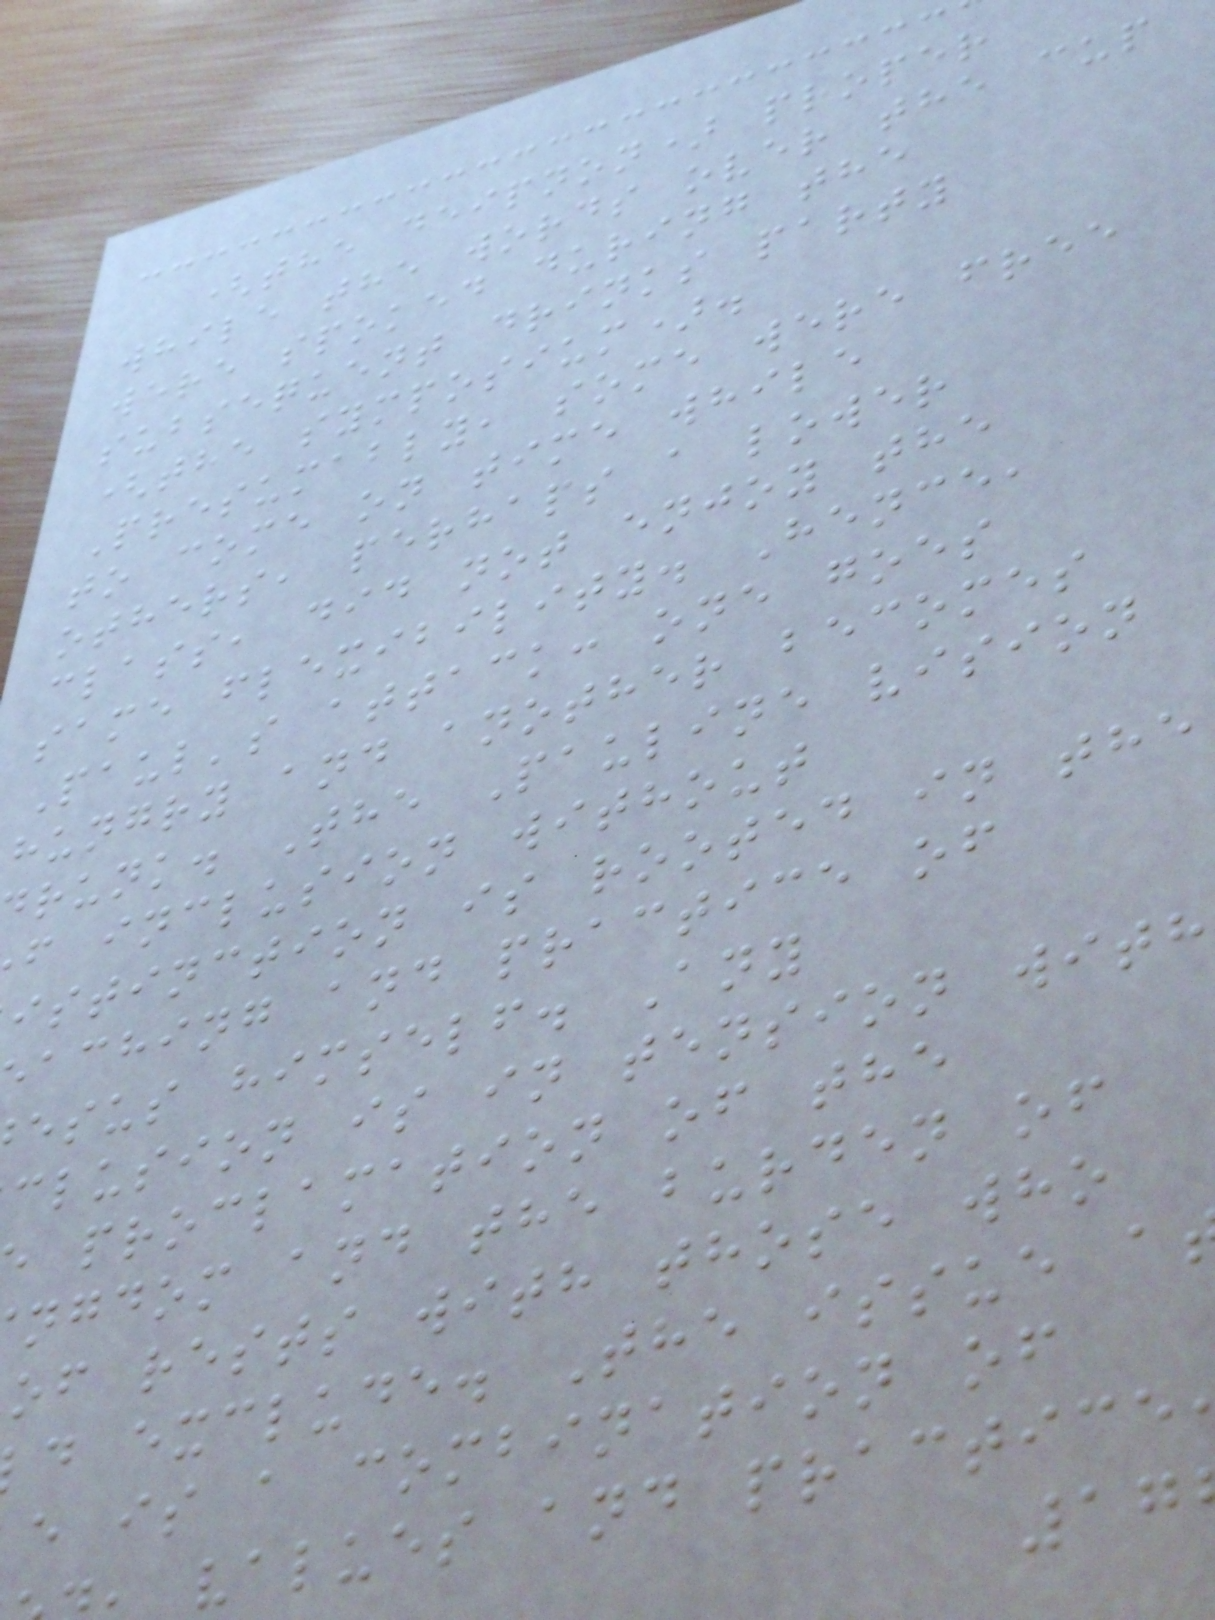(the deipnon) proper
while the words over the cup
were spoked during the
subsequent drinks party
(the symposium).
Presumably, some were free
to come on time while
others, perhaps a lower
class, did not enjoy the
same flexibility. Hence,
Paul's attack: one goes
hungry and another becomes
runk. The Pauline vision
f inclusion without
istinction is rooted in the
aching and practice of
esus himself. Any
clusion is in tension with
proclamation of the
ngdom and the burden of
of rests with those who
d exclude. The issue a
e is a combination of
values and practice
